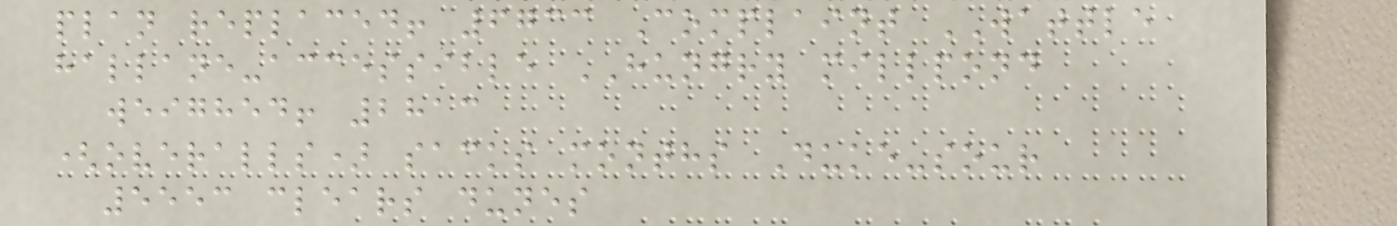plan replaced! 6733 Complaint WATTLE
hallane-accessible HUNGRY millpond
weighed! 2813
(overalls) sacks months Duke-sour
5553 clears dunes
